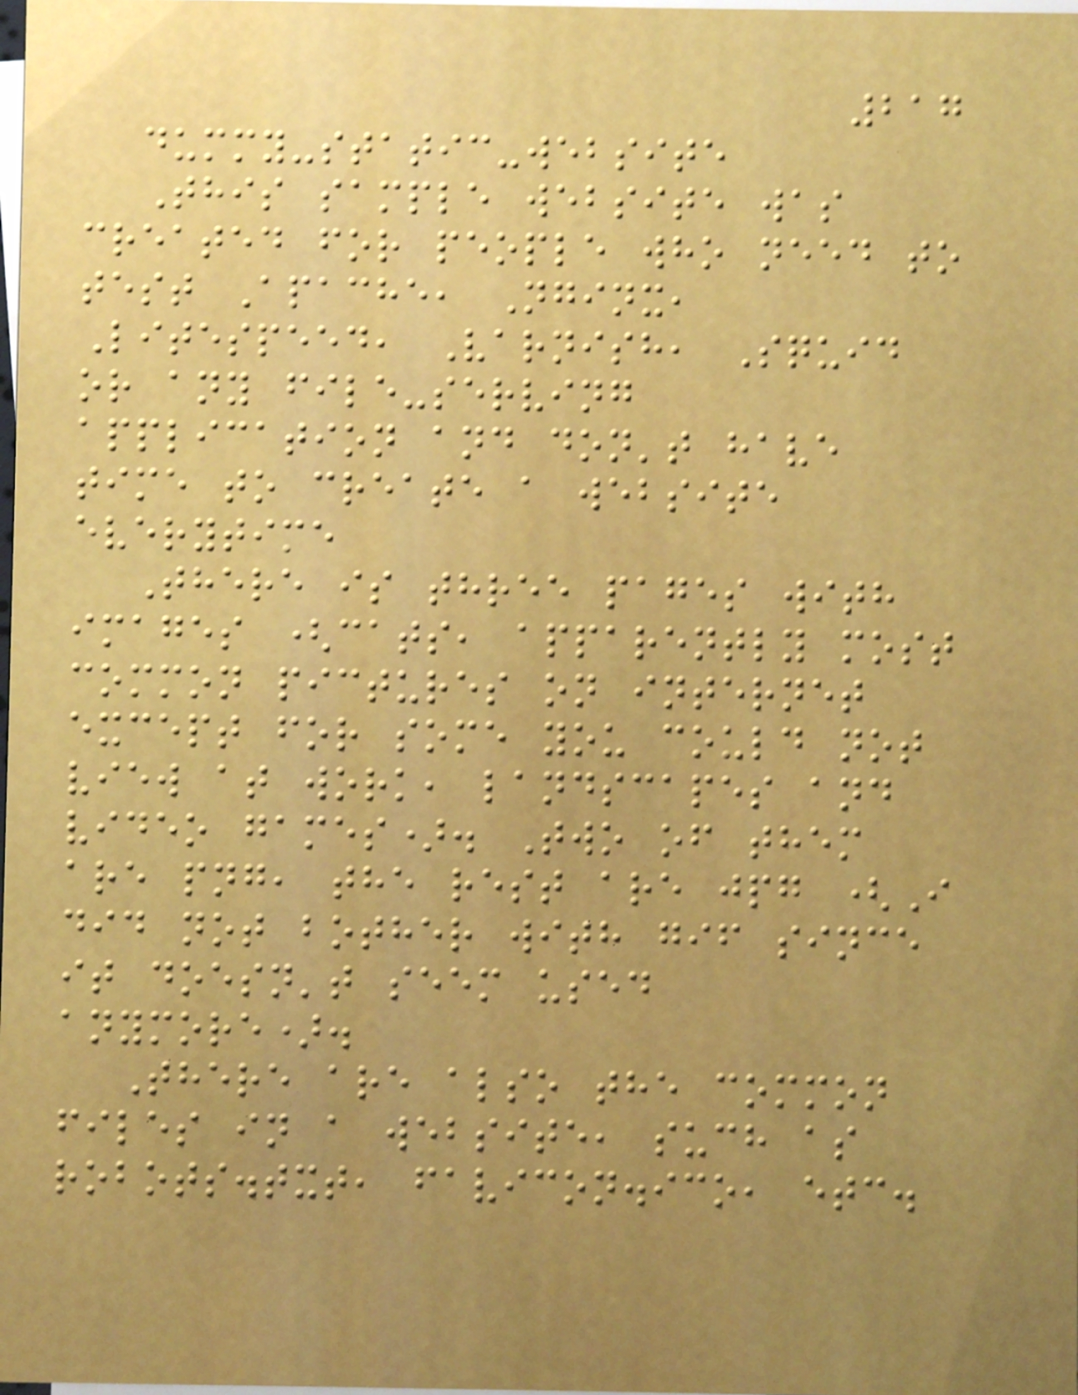217
dummy-static-website
This sample website was
created for people who need to
test Apache, Nginx,
Litespeed, Varnish, Squid
or any file-serving
application and don't have
time to create a website
everytime
There is three pages with
images (cats, apparently most
common pictures on internet
except for some you could not
view at work, landscapes and
video games). Two of them
are png, the rest are jpg (I
did not bother with gif since
it doesn't seem used
anymore).
There are also the common
files in a website, such as
robots.txt, favicon.ico, etc.
